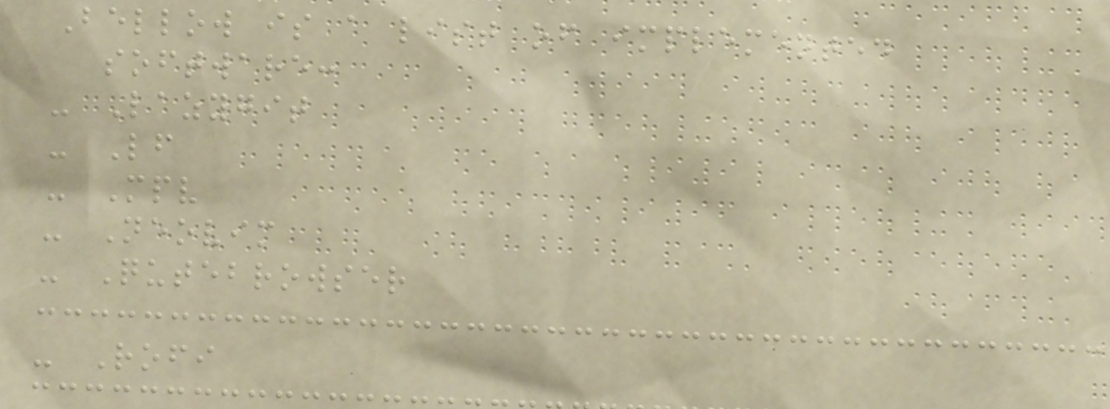Bellow is a list of implemented
software:
- Lazygit
- Lf
- Mpv
- Neovim
- Qutebrowser
- Rofi
